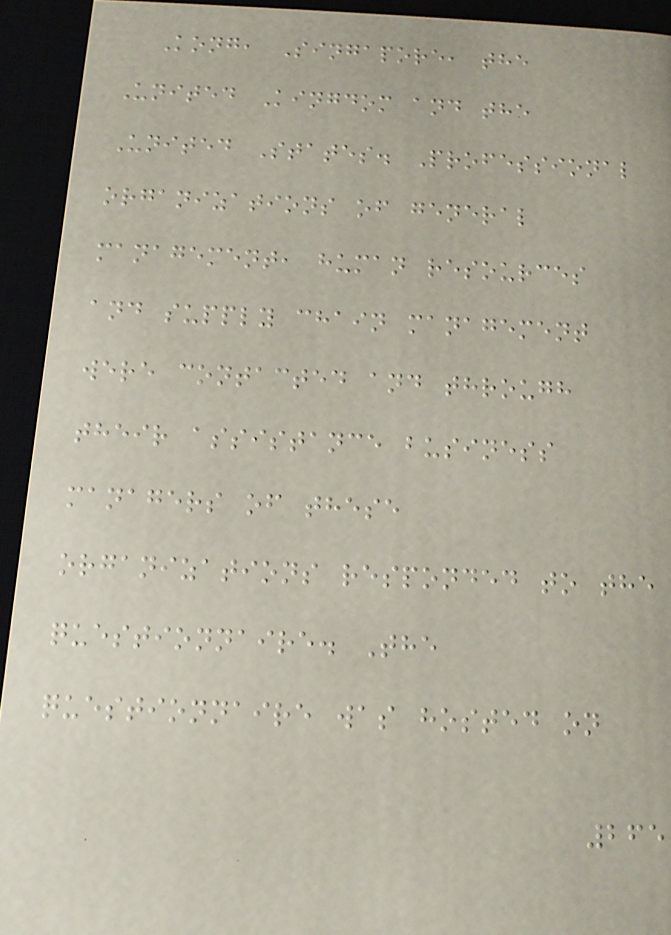Kong, Singapore, the
United Kingdom and the
United States. Professional
organizations of general
management, human resources
and supply chain management
were contacted and through
their assistance business
managers of these
organizations responded to the
questionnaire. The
questionnaire was hosted on
265
